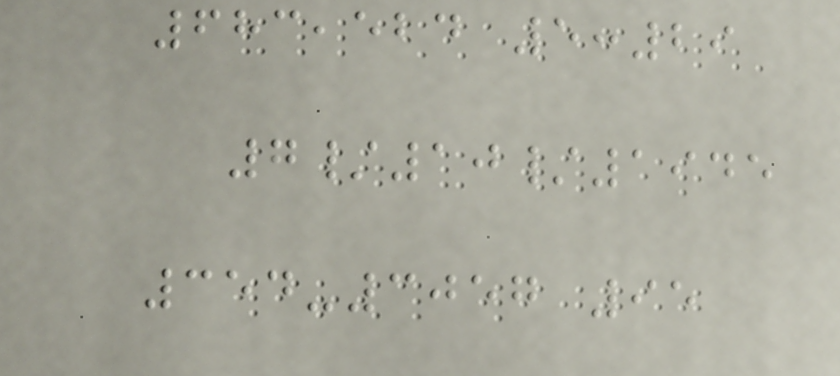683,524 5:29
7/10/1945
354-3057 95
